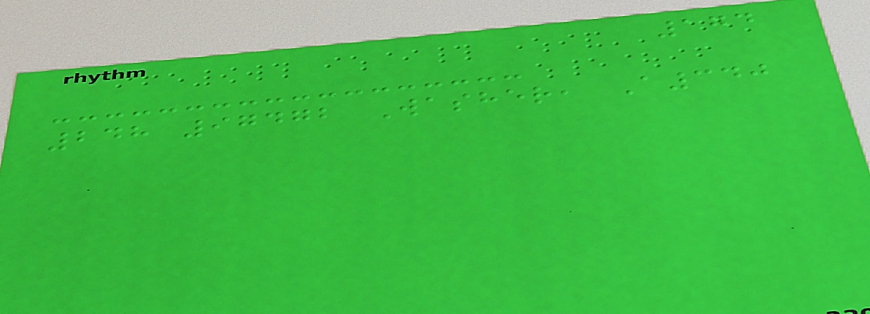174
248 97472 Washer, A340
